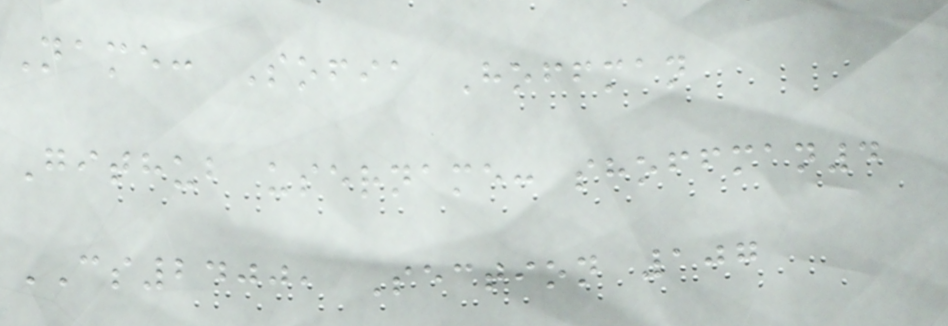Name: Sofia Hoffman
Github username: shoffman4
CS2400, Section 107
